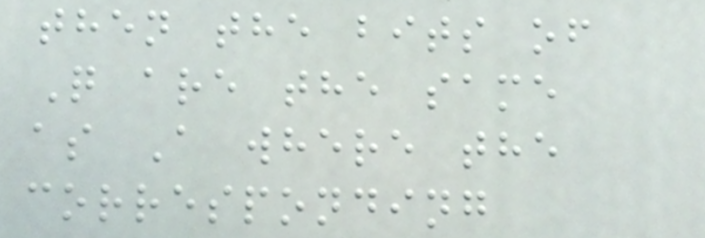then the bits of
Q are the same
as A where the
corresponding
